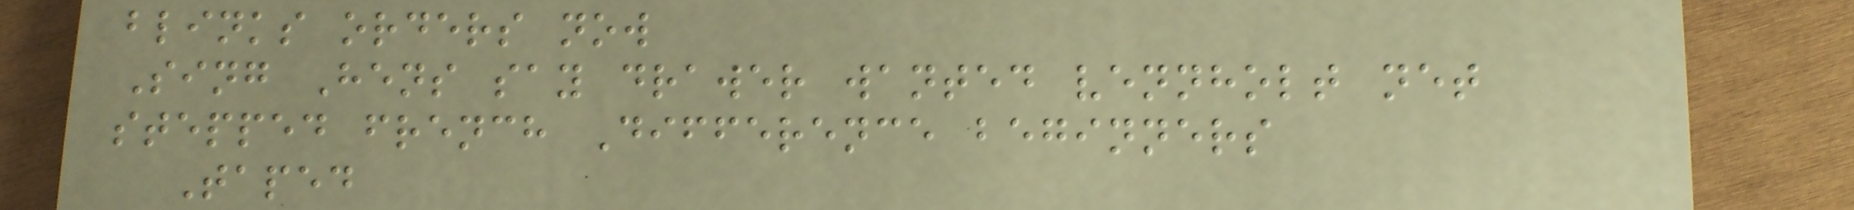blinks orders now
Sing Hens say drawer wanted vennholt net
stepped french Difference beginners
Taped
